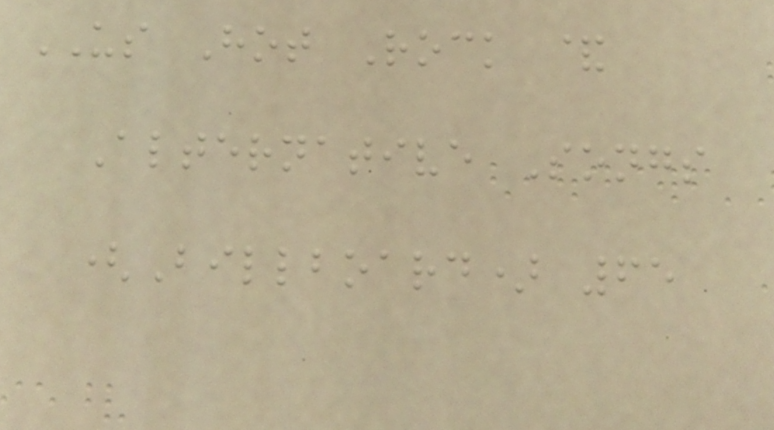US Hot Rock &
Alternative Songs
(Billboard) 65
